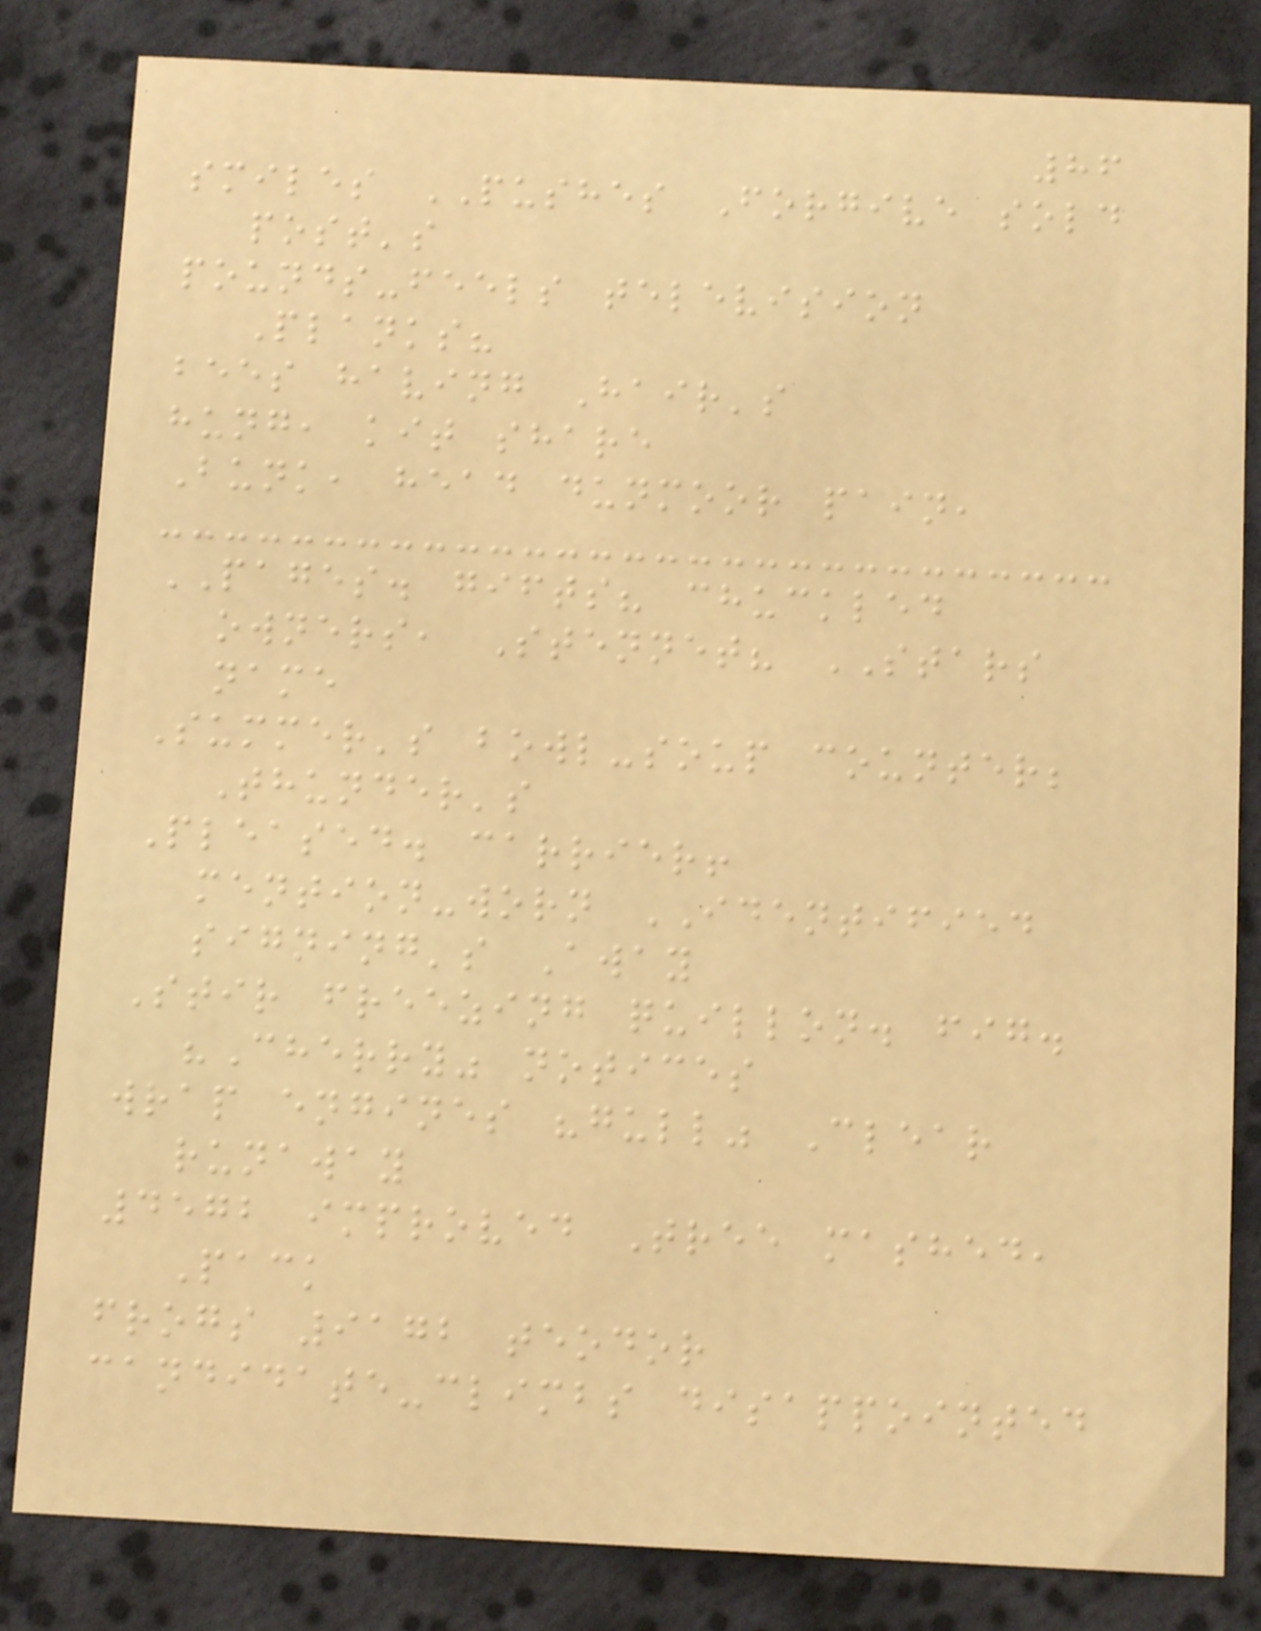86
smiles PUSHES Forgive sold
post's
pounds-feels television
Planks?
bees having Hair's
hung, kit share
Bunk, head dunmoor pain,
PAGES. gifts? chuckled
owners, Stennet? STARS
name
Summer's bowl-soup counter;
Thunder's
Pleased. carrier!
mention-worn IDENTIFIED
signing's Away
Stir freezing quillon. fig.
"Cherry" notices
wrap engines "gull" Clear
runaway
4572 improved Tree mashed,
Pack
frogs 9172 teodor
candidate-climbs disappointed
